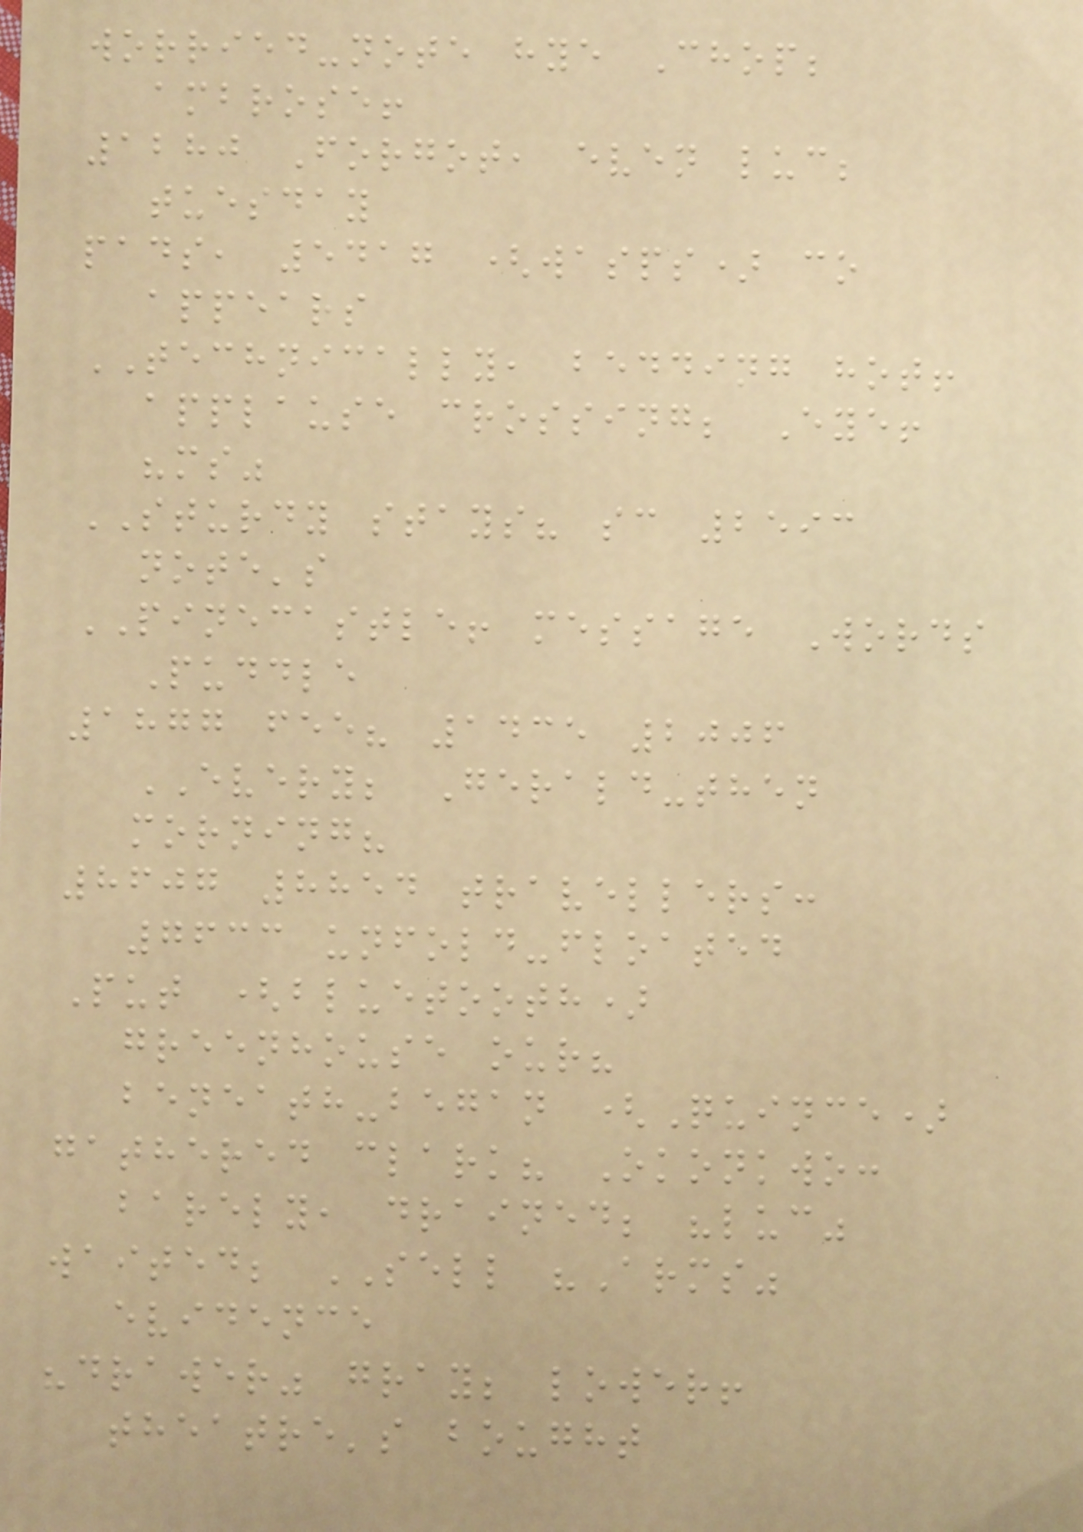worried-note hye Chop;
ambrose!
1280 Forgot, even luc;
tuesday
pads, 5417 (wasps) co
appears
TECHNICALLY, bedding hot!
applause crossing; Eye!
"ms"
STURDY stays? sc 2593
note's
PINECASTLE! message Words
Puddle
1877 fee? 1435 2006
EVERY; Gerald-then
morning?
8607 8854 travellers:
7633 unfold-floated
Put (bluetooth)
greenhouse our?
beneath-began (Quince)
gathered clark? Okonkwo:
barely, drained; "luc"
waited; SELL "Arms"
evidence
"drawer" gray; lower!
theatre's bought
